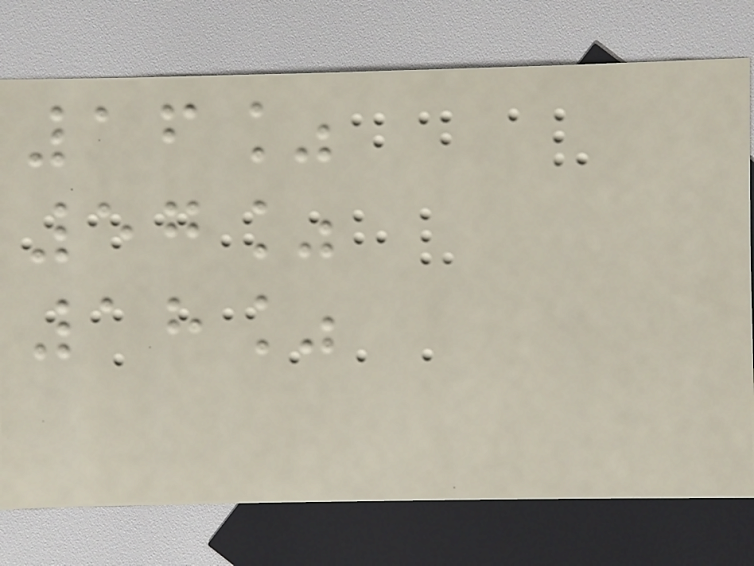16%
57%
18%
